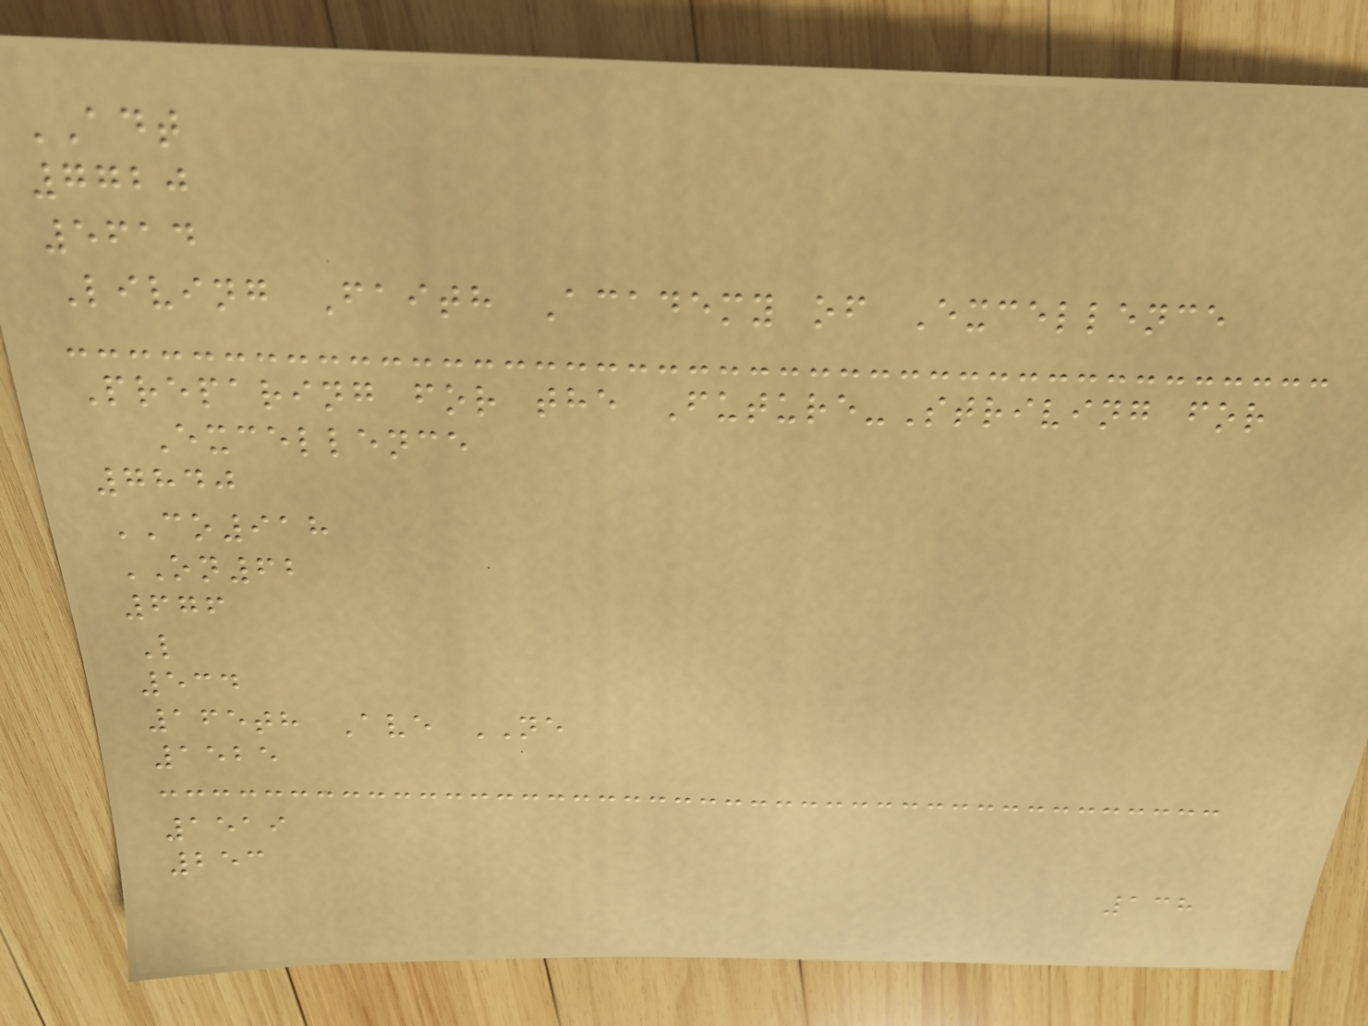ADT
7720
5614
Living Faith Academy of Excellence
Preparing for the Future-Striving for
Excellence
7840
CO918
ON62
676
L
534
165th Ave NE
1525
1519
253
138
